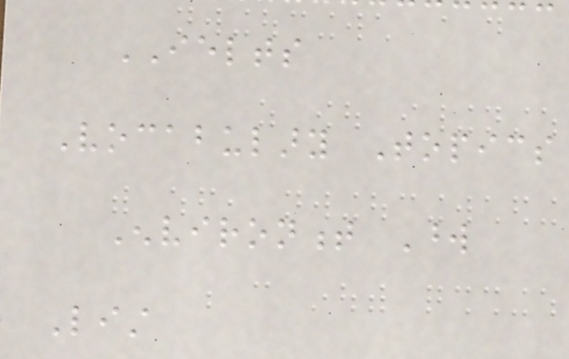IELTS
Vocabulary Topics
Environment Word
List
